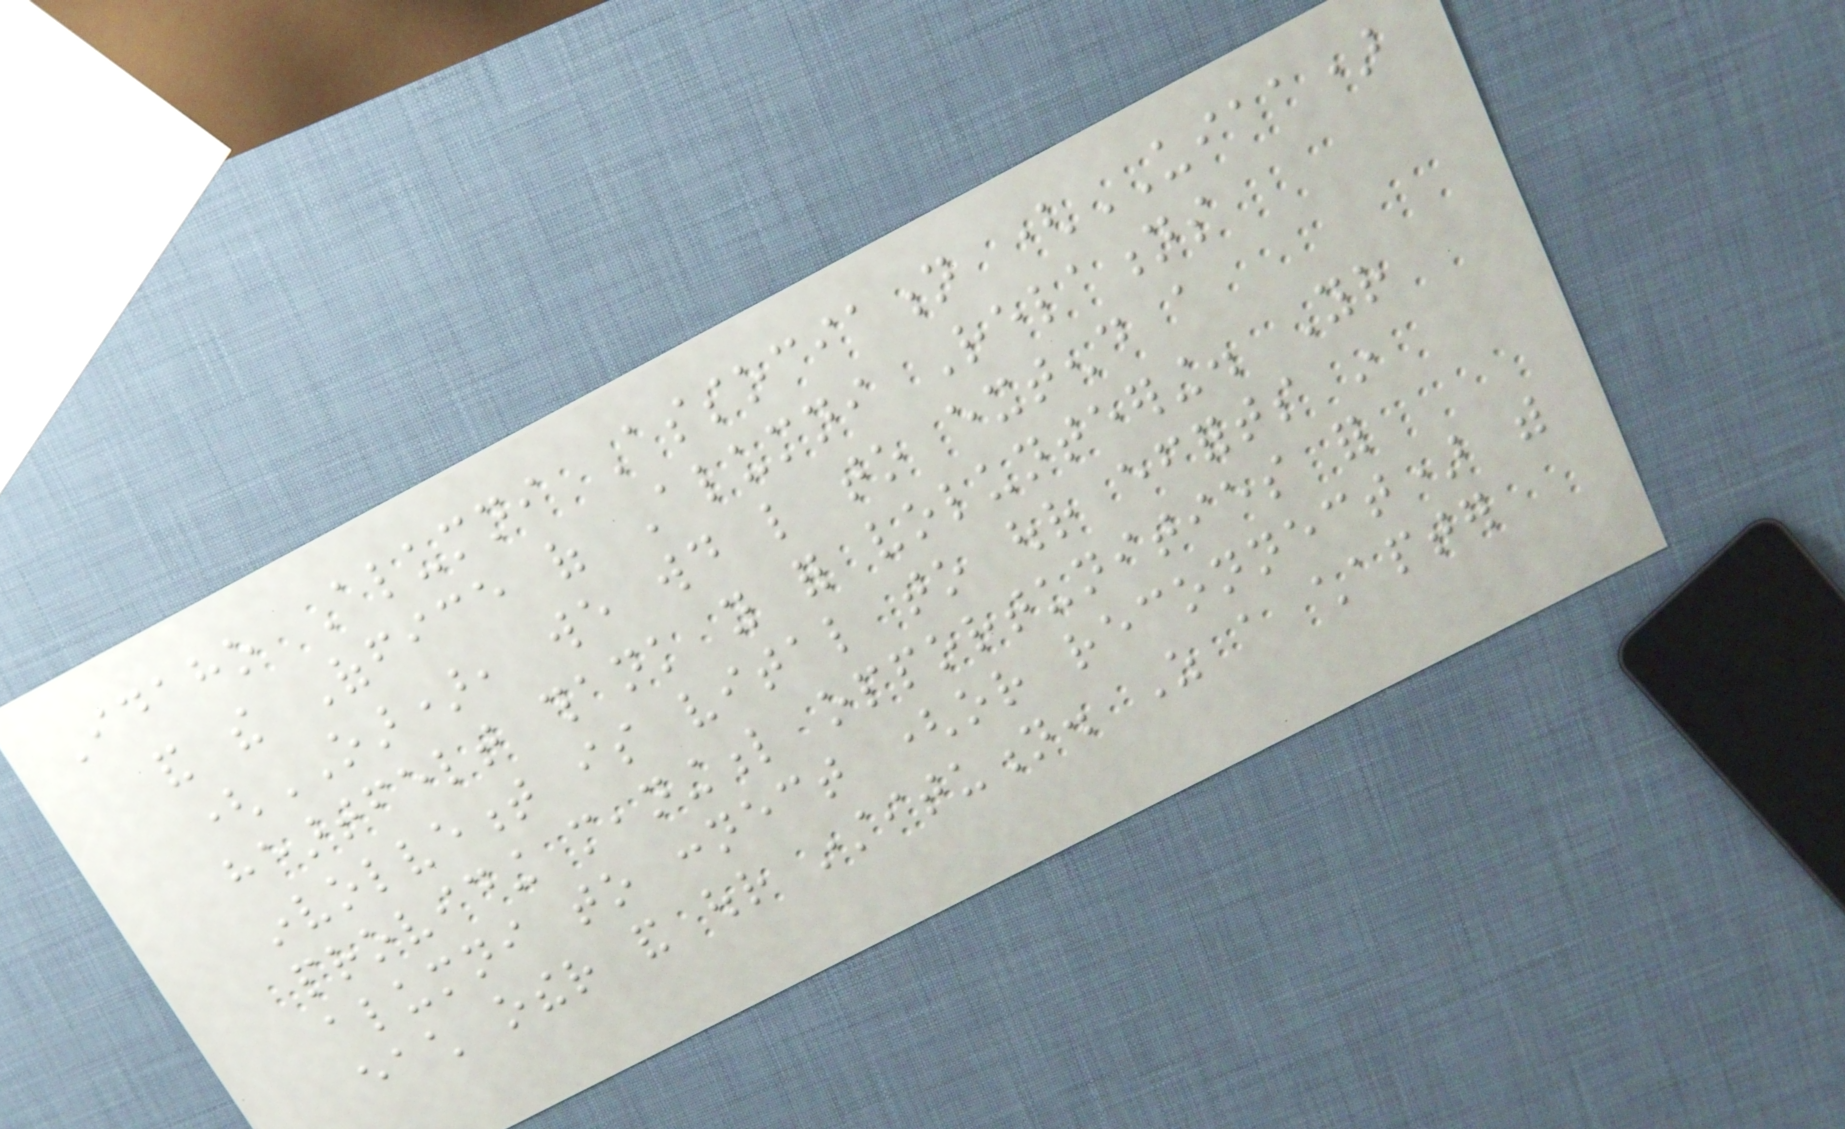Idaho Alumni Association (UIAA)
and the Office of Alumni Relations
(OAR), we would like to extend a
heartfelt thank you for volunteering. Your
involvement is vital to our efforts in
providing meaningful opportunities for
alumni to connect (or reconnect) with
each other and our institution. As a chapter
